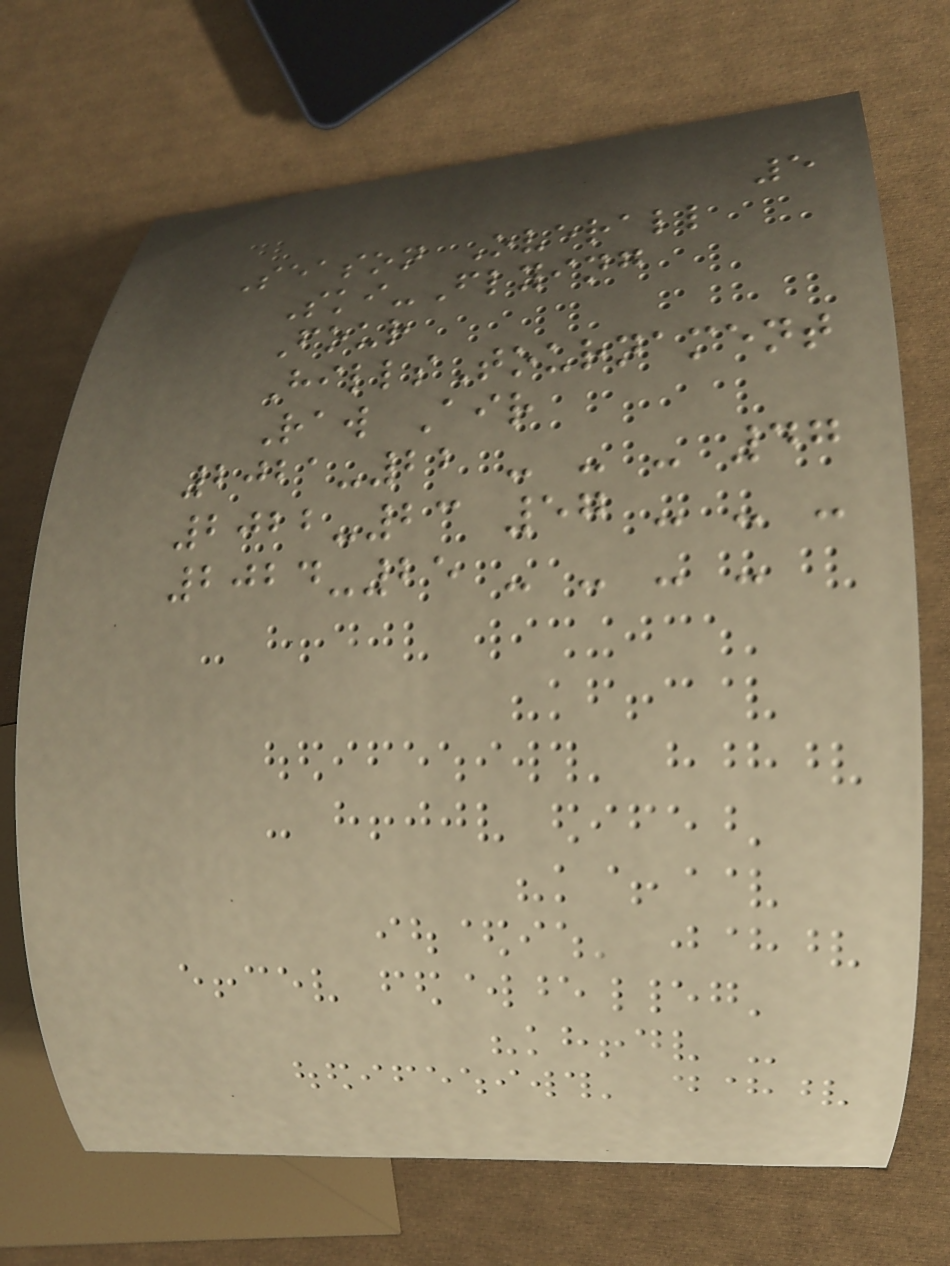5
Season Overall
Ski-Flying
Four
HillsTournament
Raw Air
2021-22 - - - 47
2022-23 57 - - -
2024-25 - - - -
